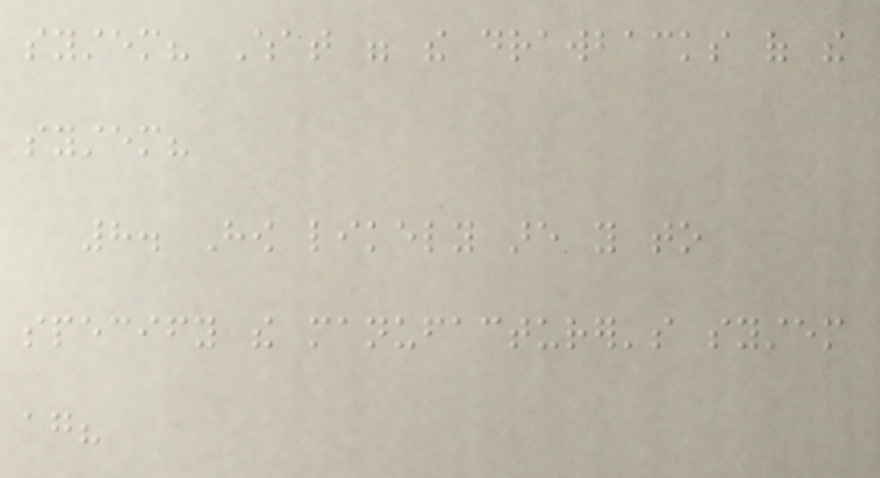system? What were the drawbacks of the
system?
8. How likely are you to
specify the manufacturer's system
again?
